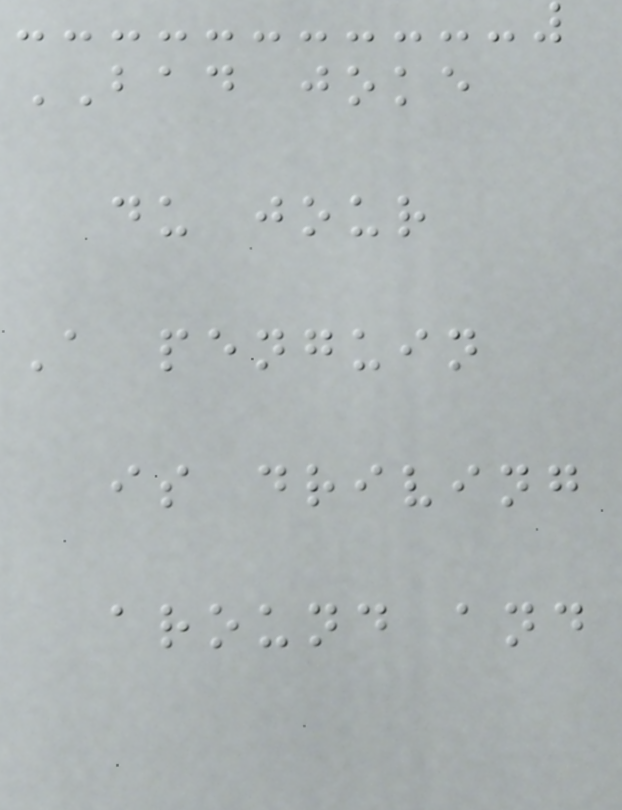BAD joke
du jour
A penguin
is driving
around and
